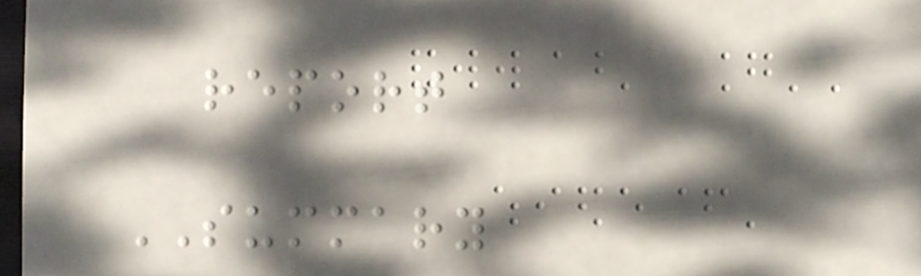report
SUMMARY
